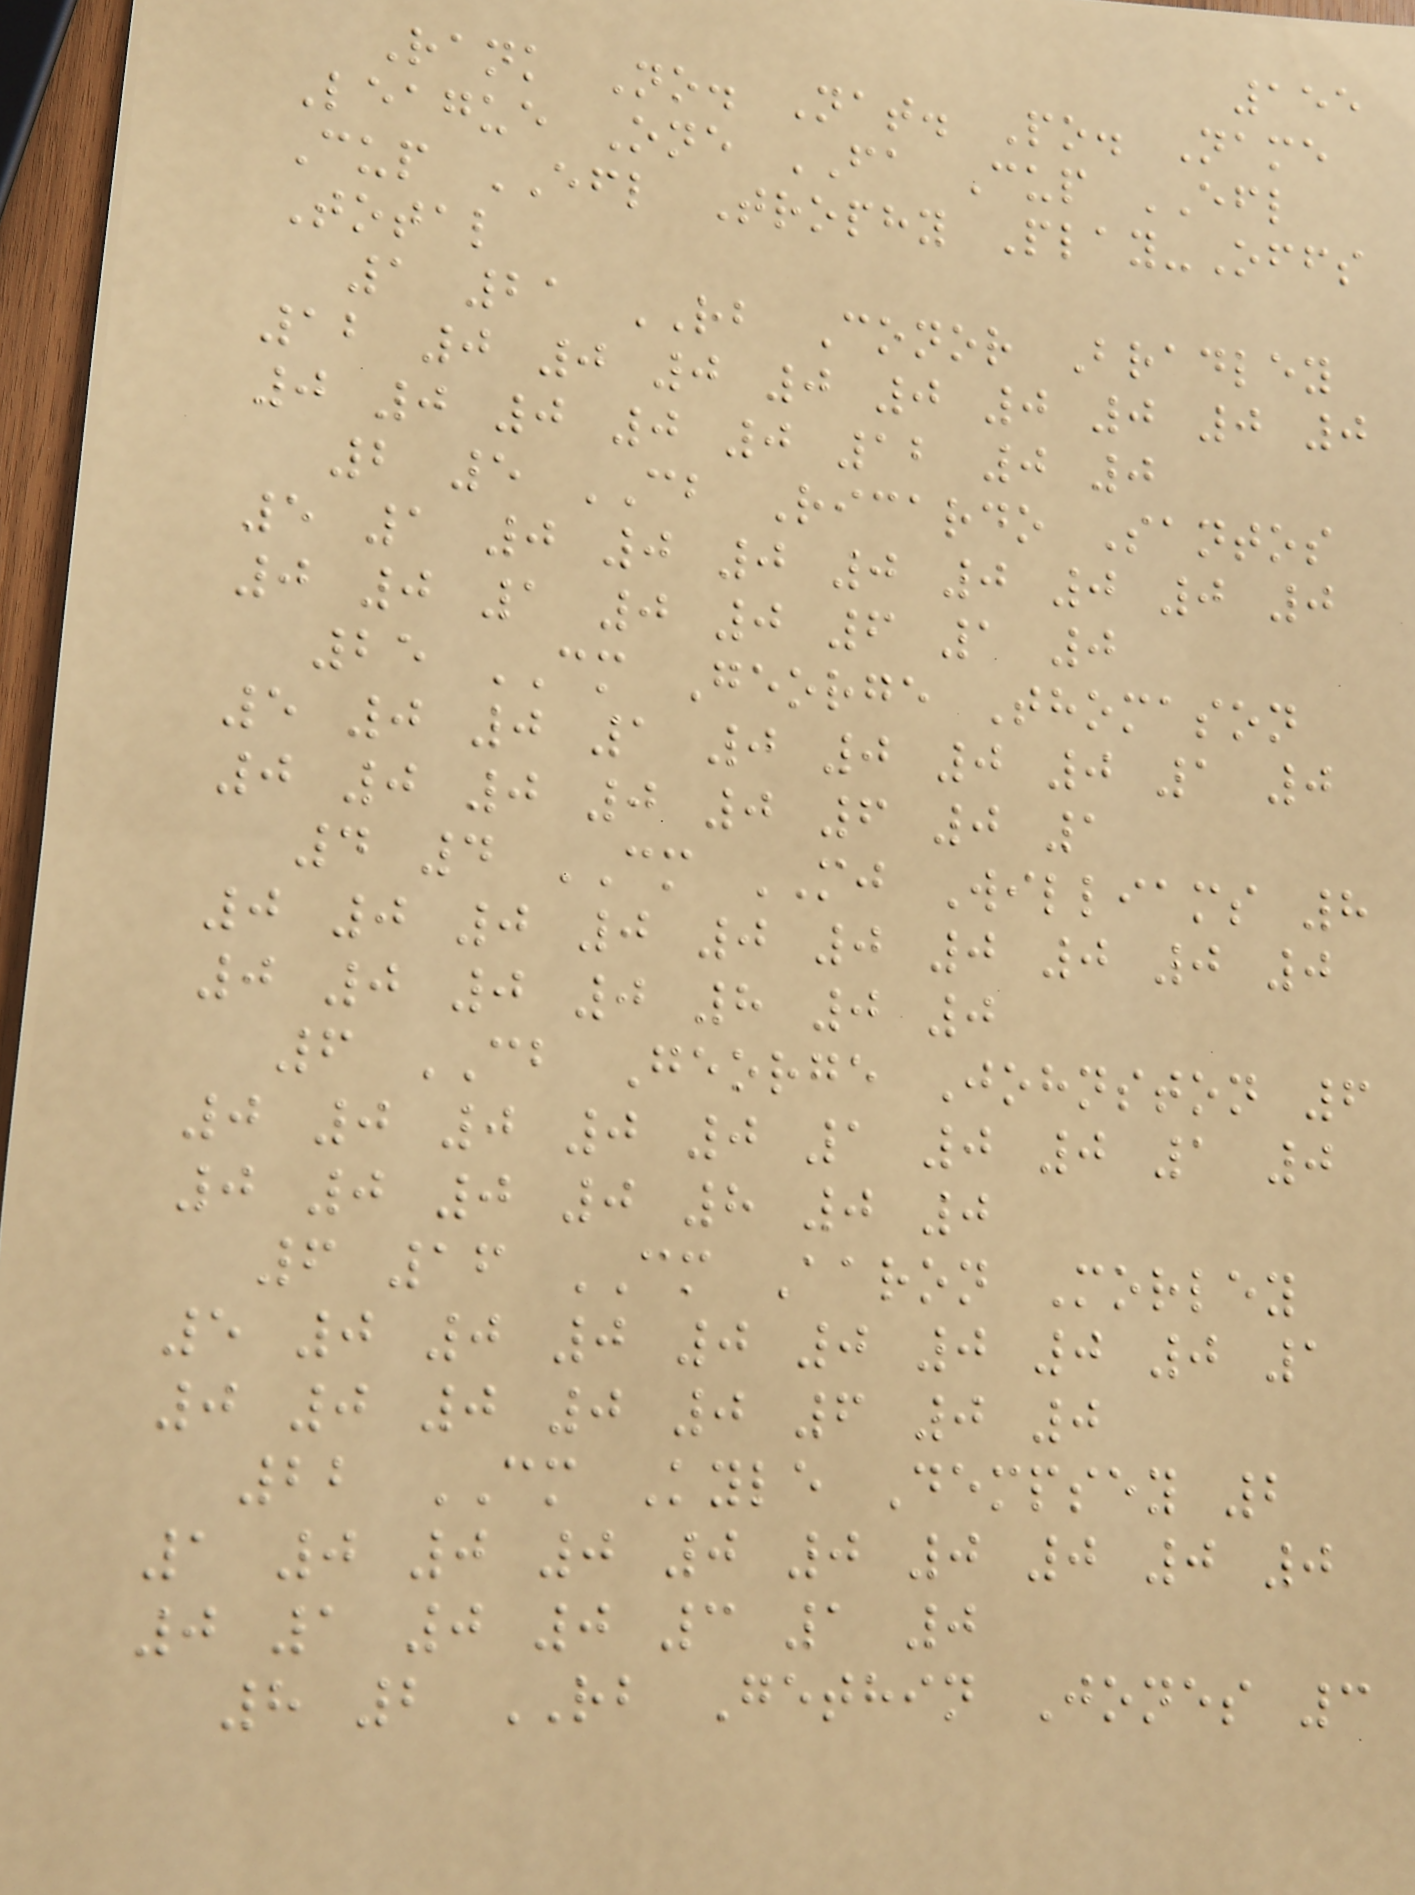155
Rank No. Nat. Po. Name
League One FA Cup EFL
Cup EFL Trophy Play-Offs
Total
1 21 RB Conor Bradley
12 0 0 0 0 0 0 0 0 0
0 0 0 0 0 12 0 0
2 5 CB Ricardo Santos
5 1 0 0 0 0 0 0 0 0
0 0 1 0 0 6 1 0
25 CM George Thomason
5 0 0 1 0 0 0 0 1 0
0 0 0 0 0 6 0 1
4 4 CM MJ Williams 8
0 0 0 0 0 0 0 0 0 0
0 0 0 0 8 0 0
6 CB George Johnston 6
0 0 0 0 0 1 0 0 1 0
0 0 0 0 8 0 0
6 16 CM Aaron Morley
5 0 0 0 0 0 0 0 0 1
0 0 0 0 0 6 0 0
22 CM Kyle Dempsey 2
1 0 0 0 0 0 0 0 0 0
0 1 0 0 3 1 0
8 2 RB Gethin Jones 3
